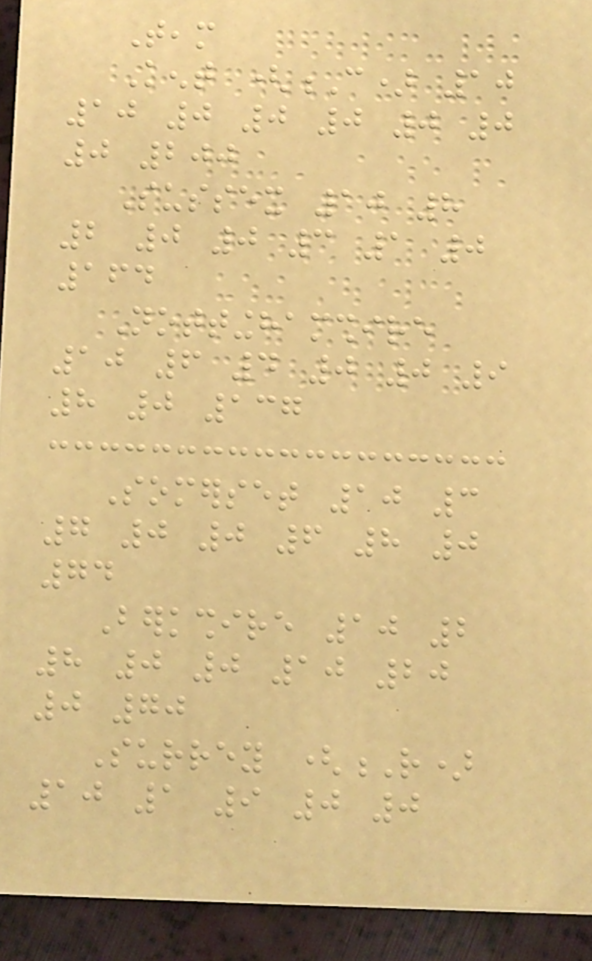Team
Kent (C) 10
10 0 0 0 0 0
0 200
Sussex 10 8
2 0 0 3 1 0
164
Nottinghamshire
10 6 4 0 0 9
8 0 137
Somerset 10 3
7 0 0 6 8 0
74
Berkshire 10 2
8 0 0 10 20
0 70
Surrey (R)
10 1 9 0 0
